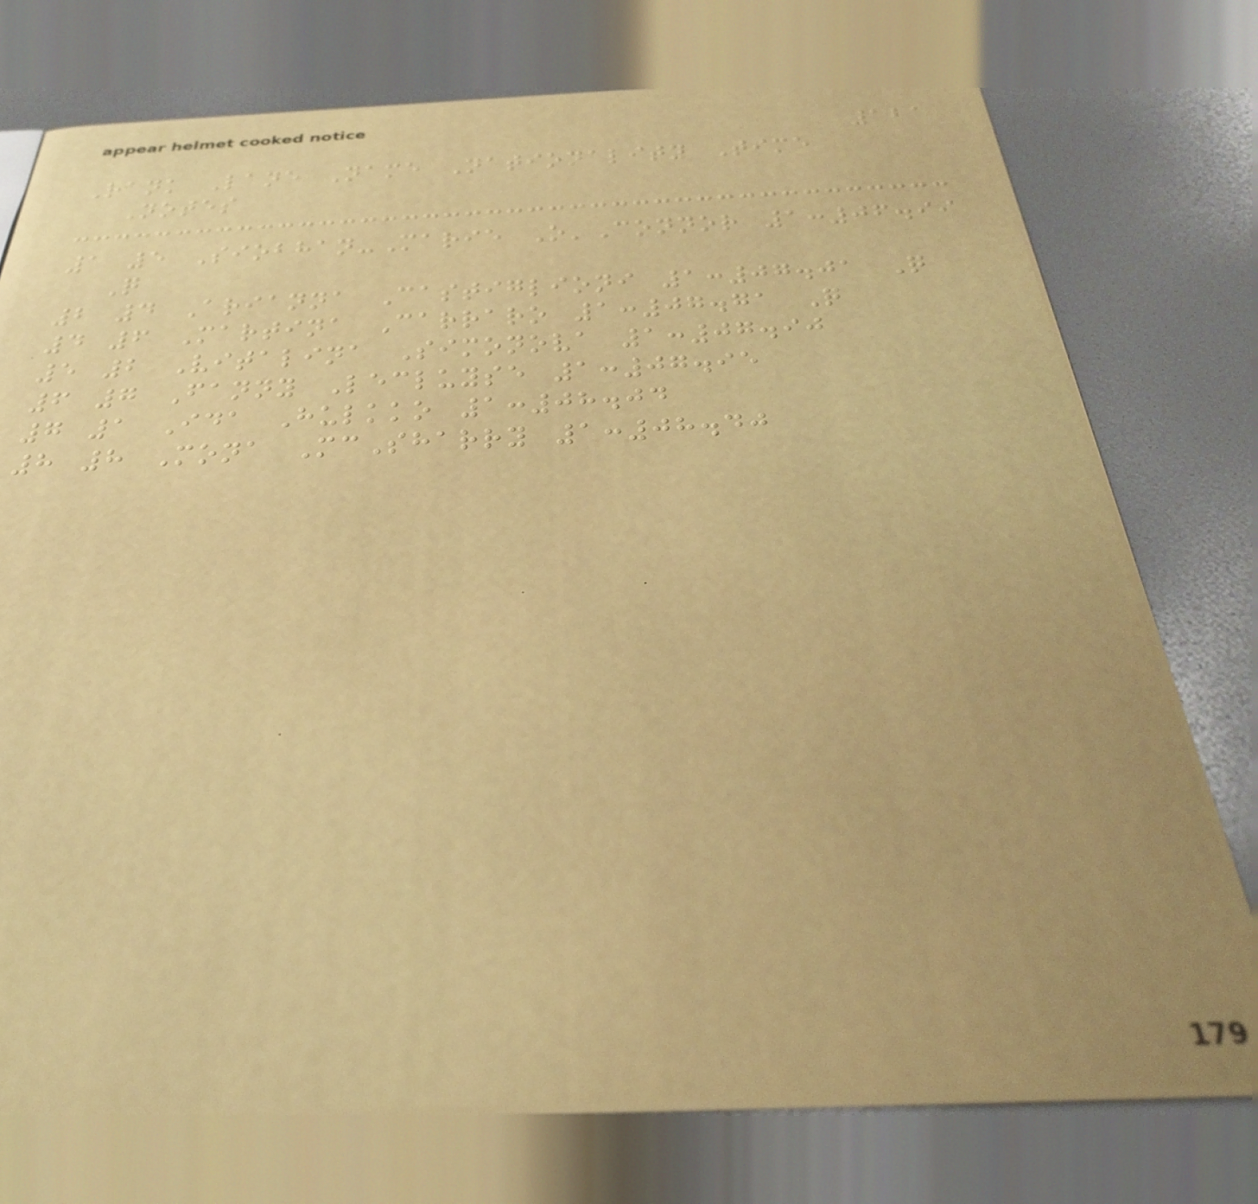121
Rank Lane Name Nationality Time
Notes
1 5 Siobhan-Marie O'Connor 1:06.99
Q
2 4 Arianna Castiglioni 1:07.01 Q
4 6 Martina Carraro 1:07.71 Q
5 2 Vitalina Simonova 1:07.90
6 7 Fanny Lecluyse 1:07.95
7 1 Ida Hulkko 1:08.04
8 8 Mona McSharry 1:08.40
